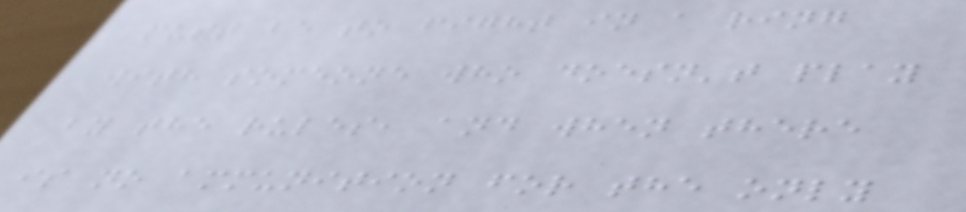must be to fight in a ring
with someone who doesn't play
by the rules, and when there
is no ammunition for the only
